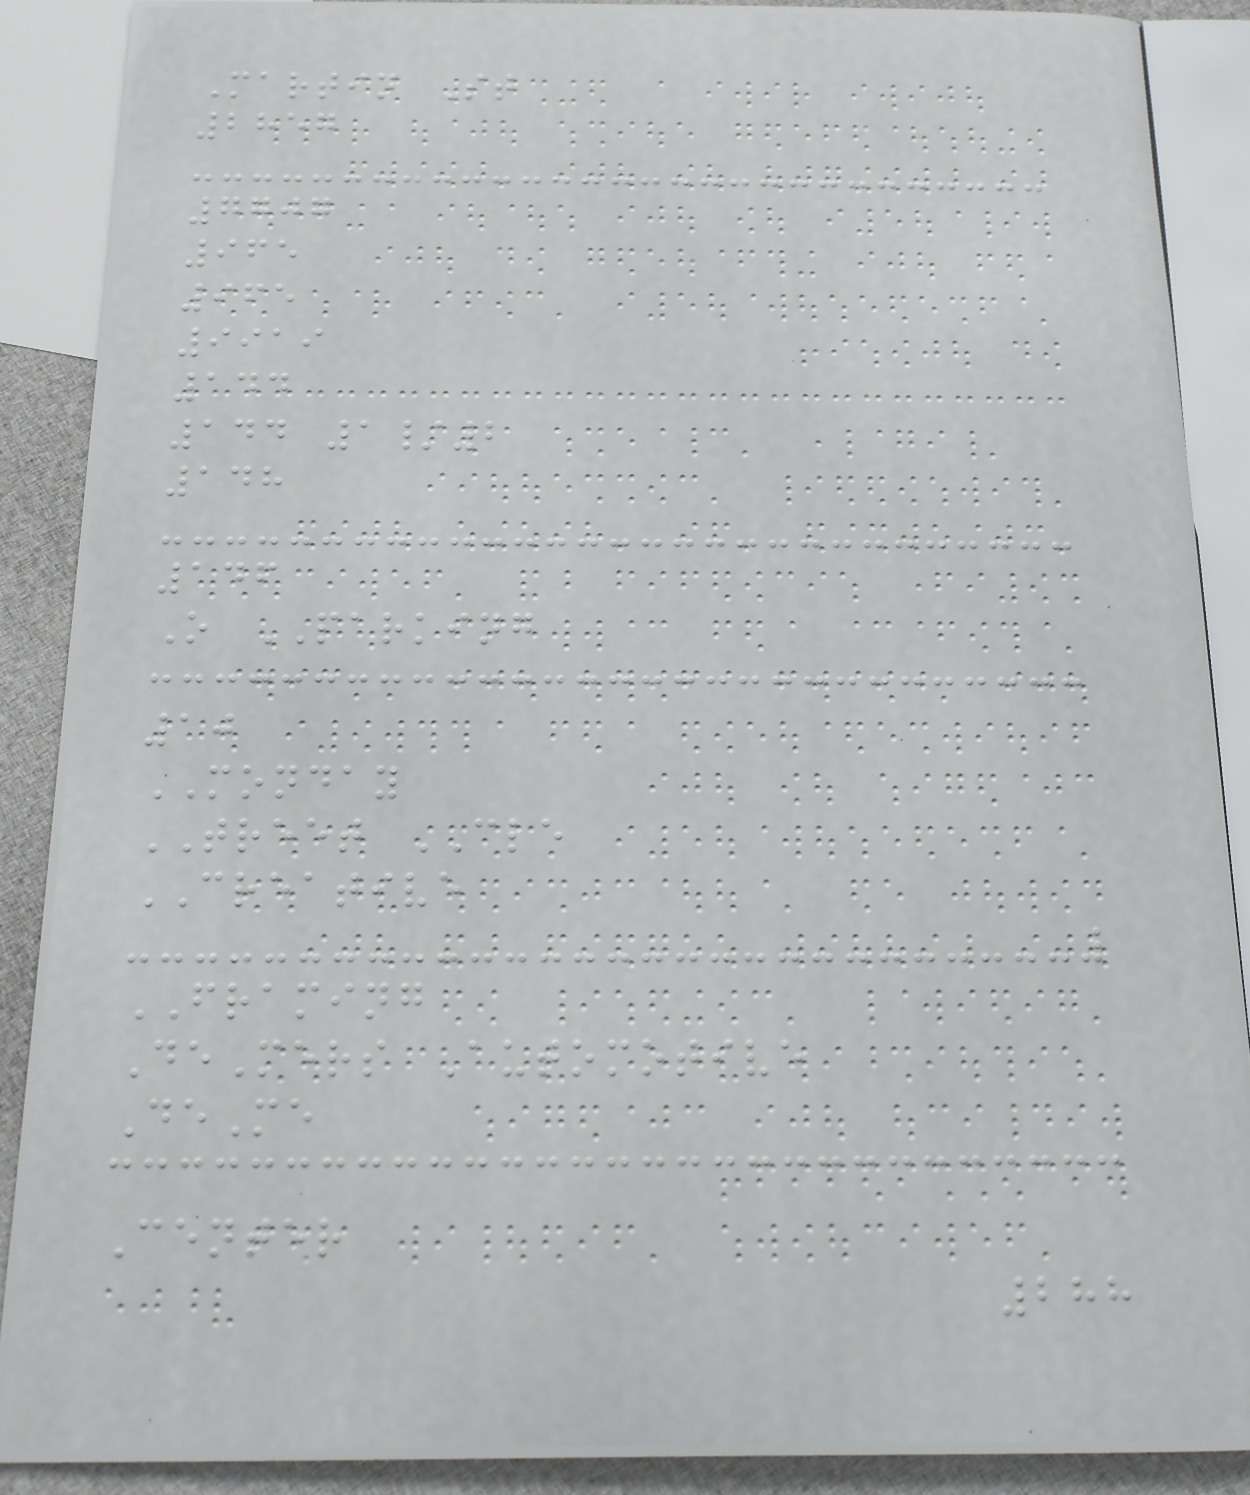Martin St
2857
7707
965
965
9919
144
144 1/2
148
146
O PARKING
10
MONDAY
TREET CLE
CREATIVE
FRAMING
DeMers Automotive
DeMe
Center
288
